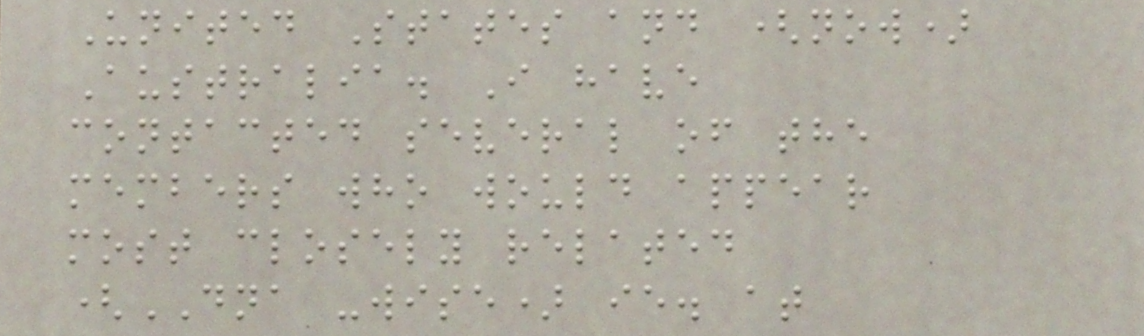United States and (now)
Australia. I have
contacted several of the
members who would appear
most closely related
(DNA -wise) ie. at
